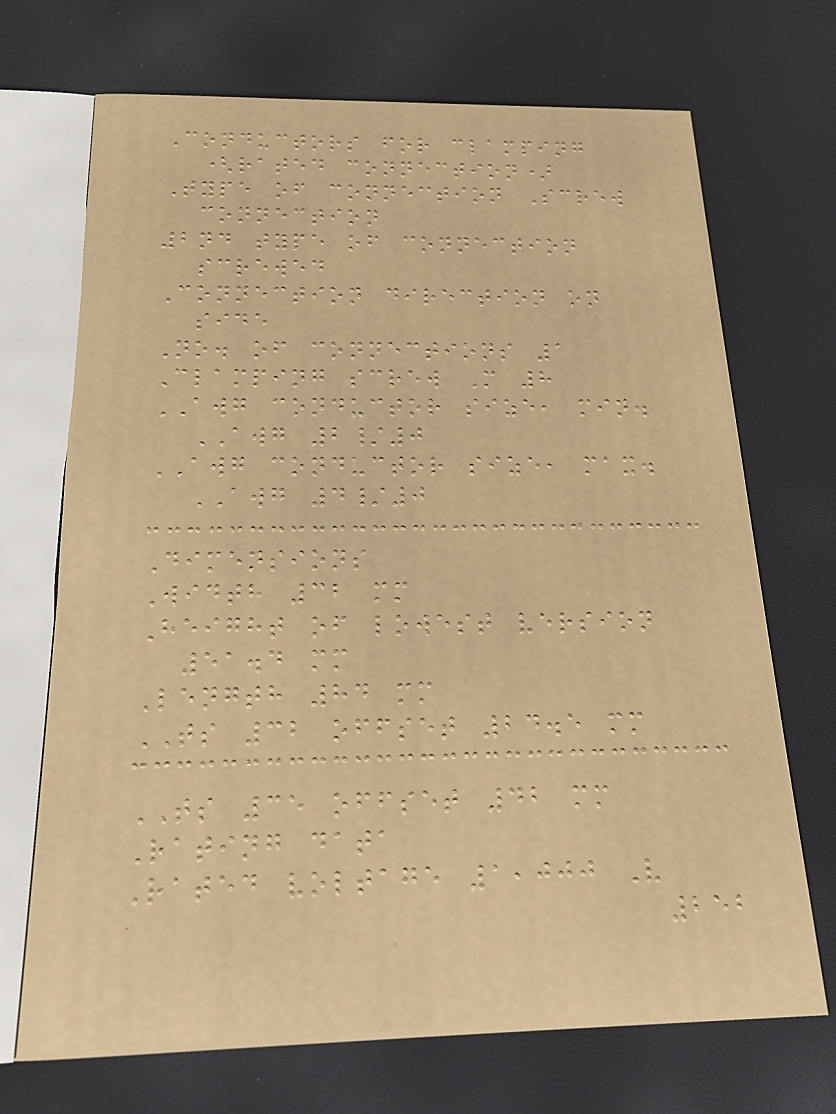Conductors for clamping
(rated connection)
Type of connection Screw
connection
2nd type of connection
screwed
Connection direction on
side
No. of connections 1
Clamping screw M 8
AWG conductor size, min.
AWG 2/0
AWG conductor size, max.
AWG 4/0
Dimensions
Width 32 mm
Height of lowest version
51.4 mm
Length 84 mm
TS 32 offset 24.5 mm
TS 35 offset 42 mm
Rating data
Rated voltage 1,000 V
252
